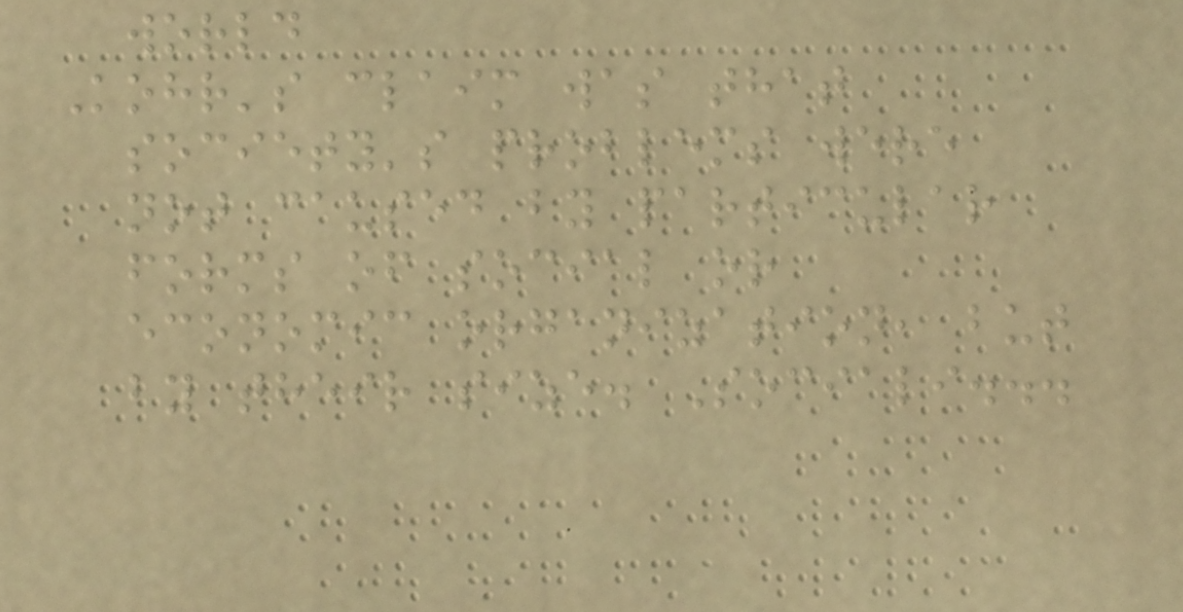world
Kohr's claim was that
society's problems were
not caused by particular
forms of social or
economic organization, but
by their size. Sociali...
